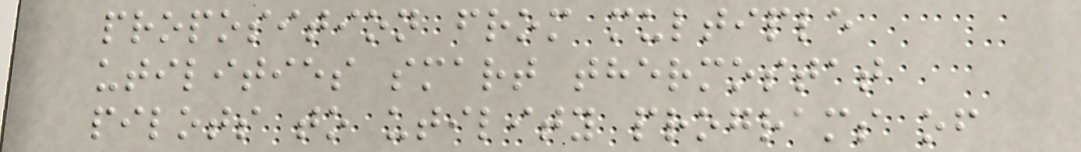proposition from multiple
utilities smart thermostat
pilots to utility programs of
